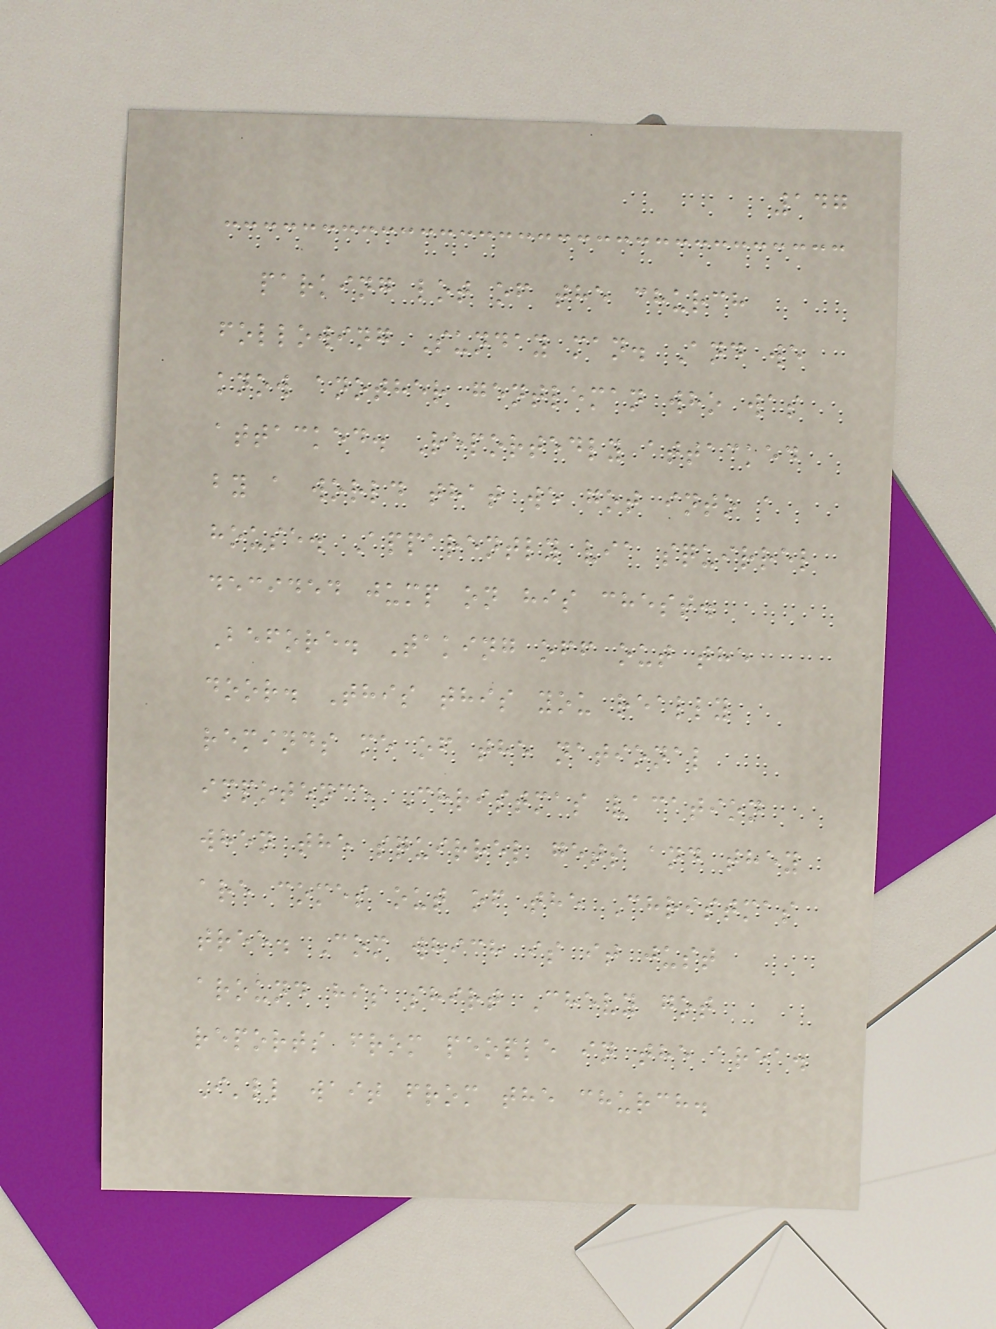147
parking lot of the church
following Sunday man. And we
know another gentleman who was
attacked. Reportedly attacked
by a world that we got into a
house. Apparently via squirrel
decided jump on his chest.
Before. Taking off out the
door. This this you really
reminds me of the national
impotence Christmas vacation
when the squirrel gets and they
are comes out of the Christmas
tree. Com which is it just
around his shirt Chevy got
reports from people in the area.
I'll wait from the church.
